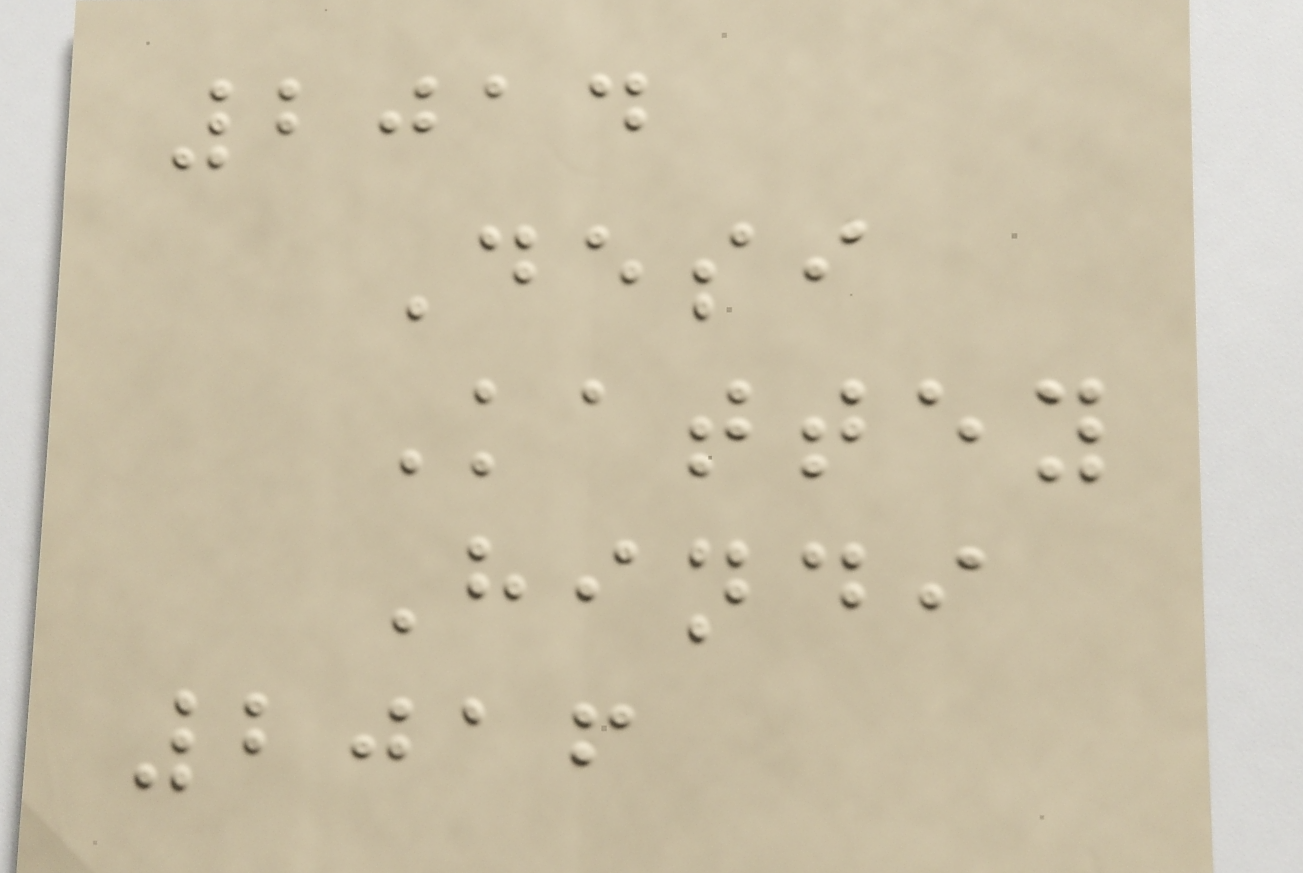2014
Desi
Kattey
Hindi
2016
